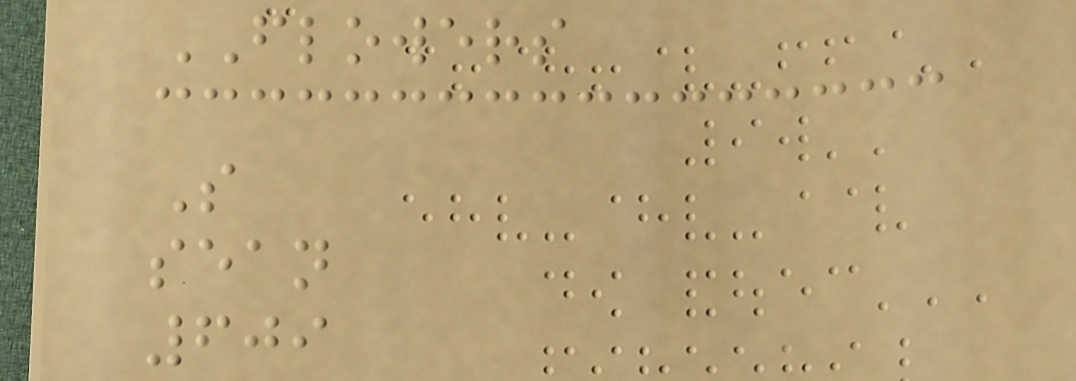FLOWERS
S
sean
609
